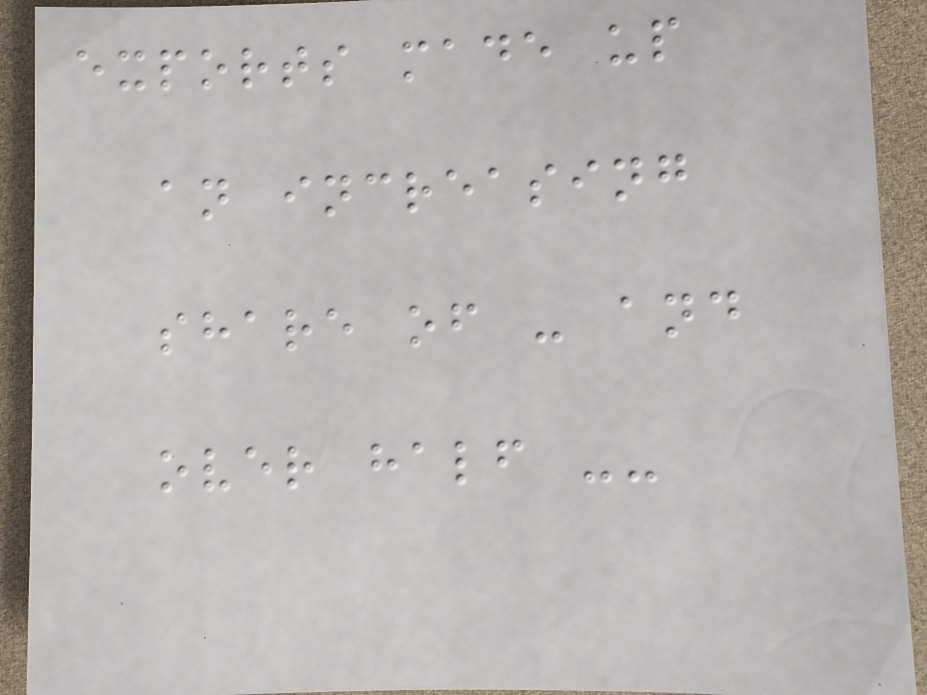exports made up
an increasing
share of - and
over half --
